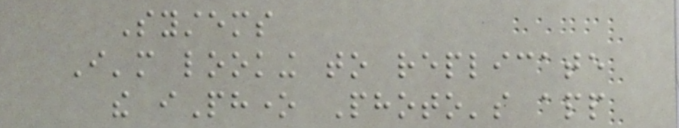Systems
I'm looking to replicate
the iPhone Photo's app
